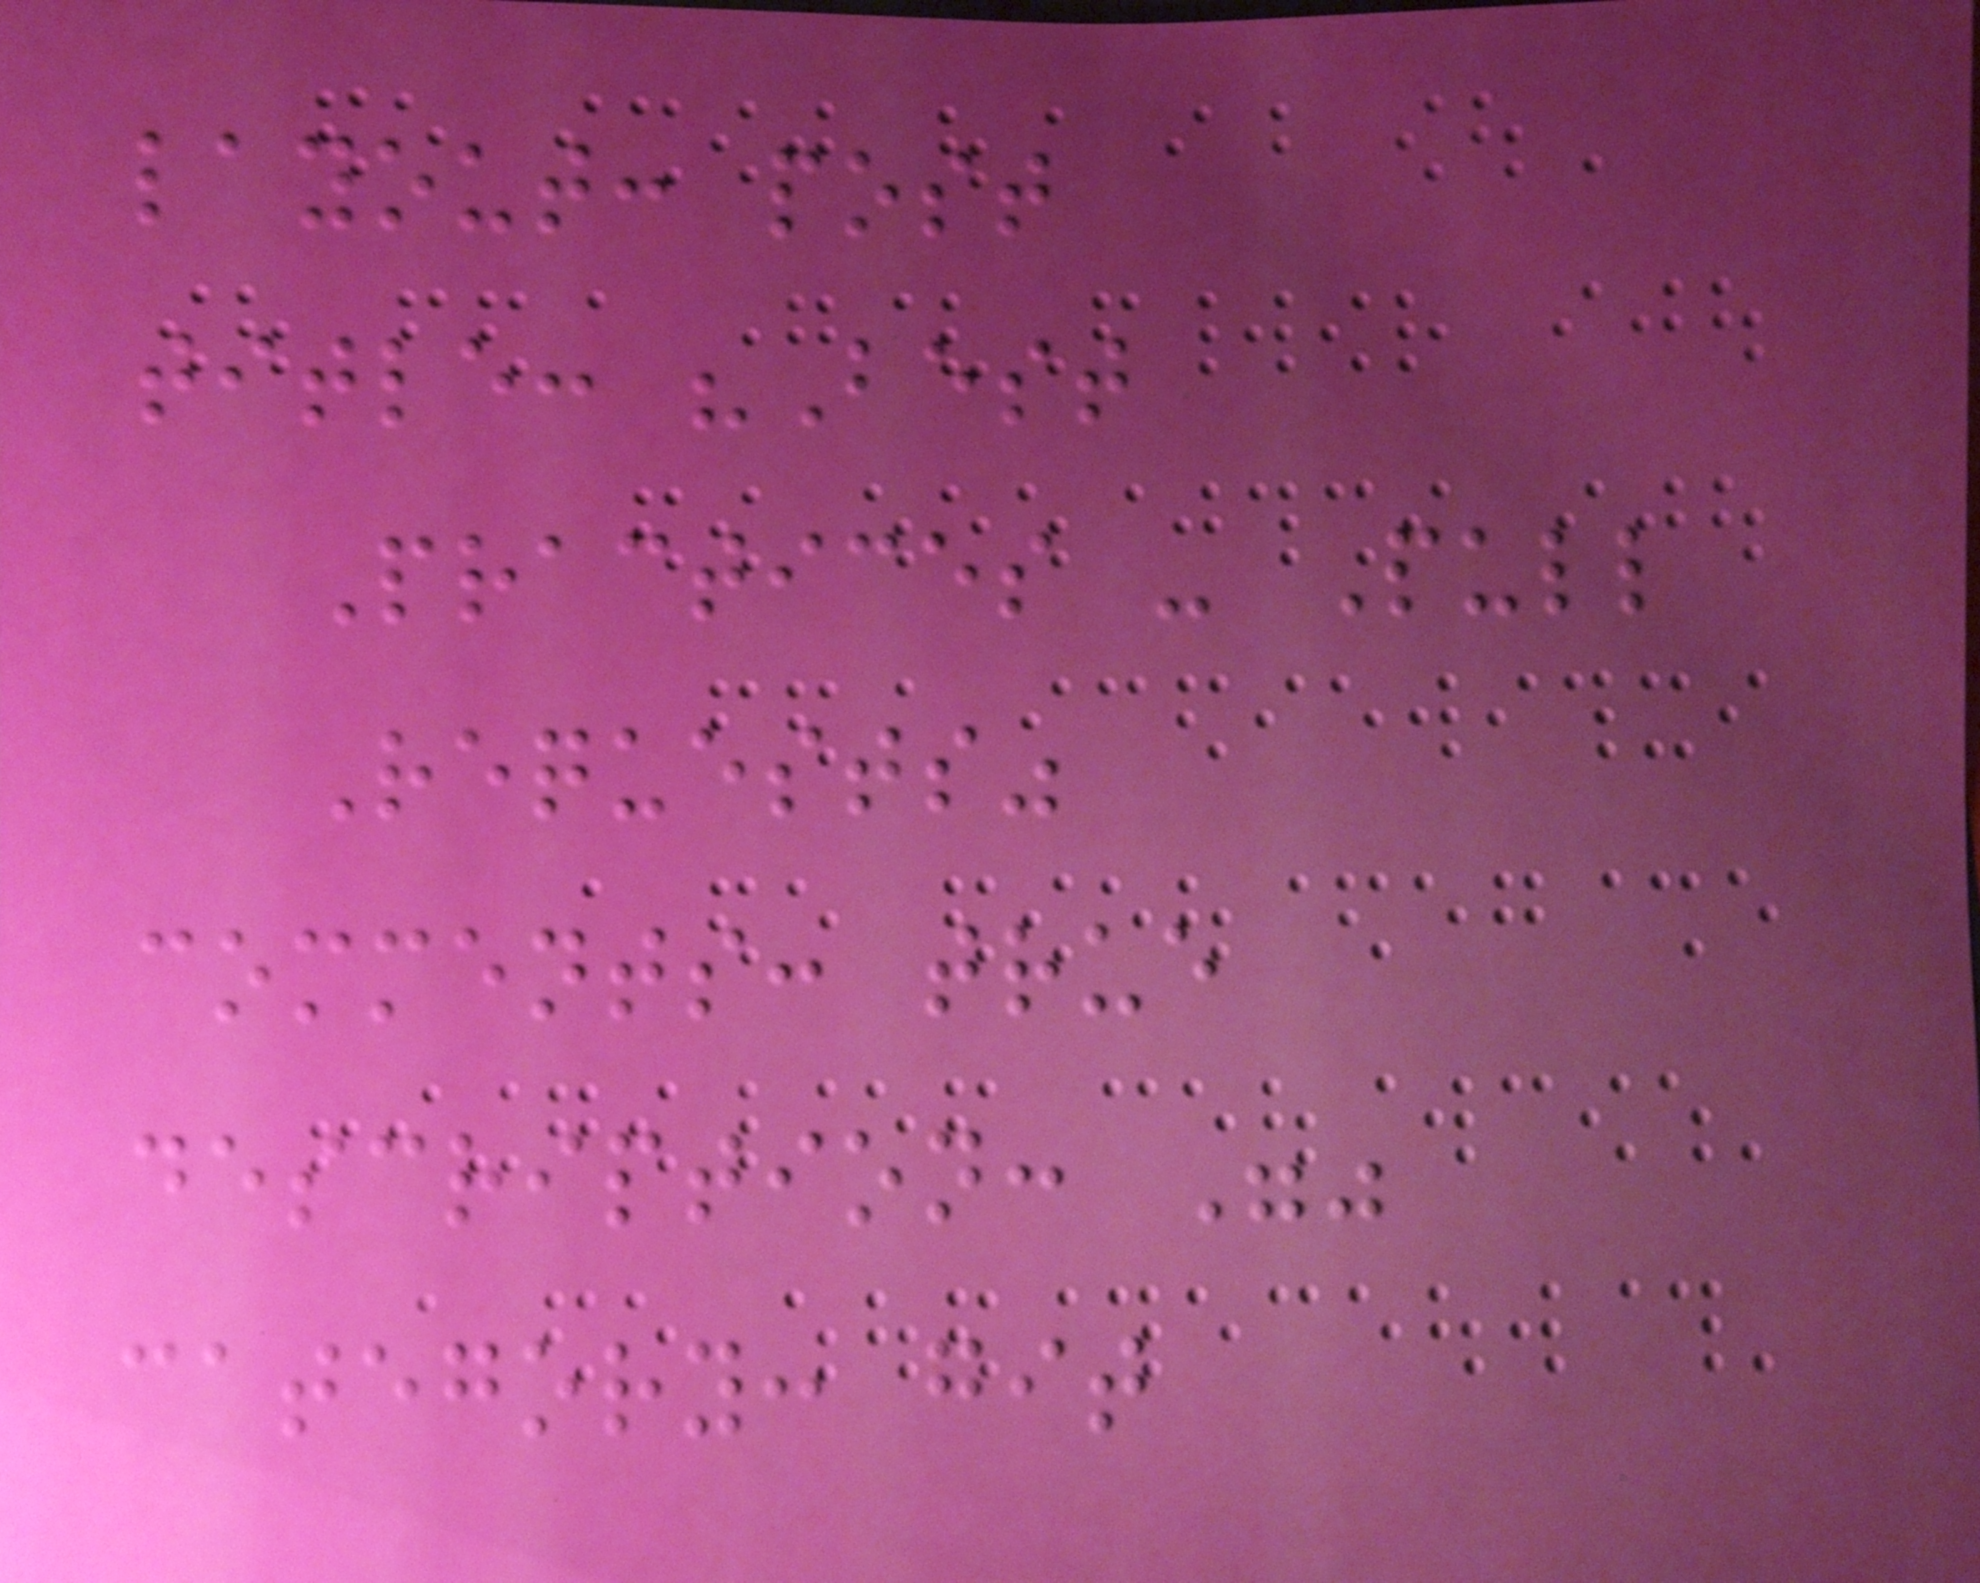layout: post
title: "Best
Practices - Pull
Requests"
comments: true
description: ""
category: git
